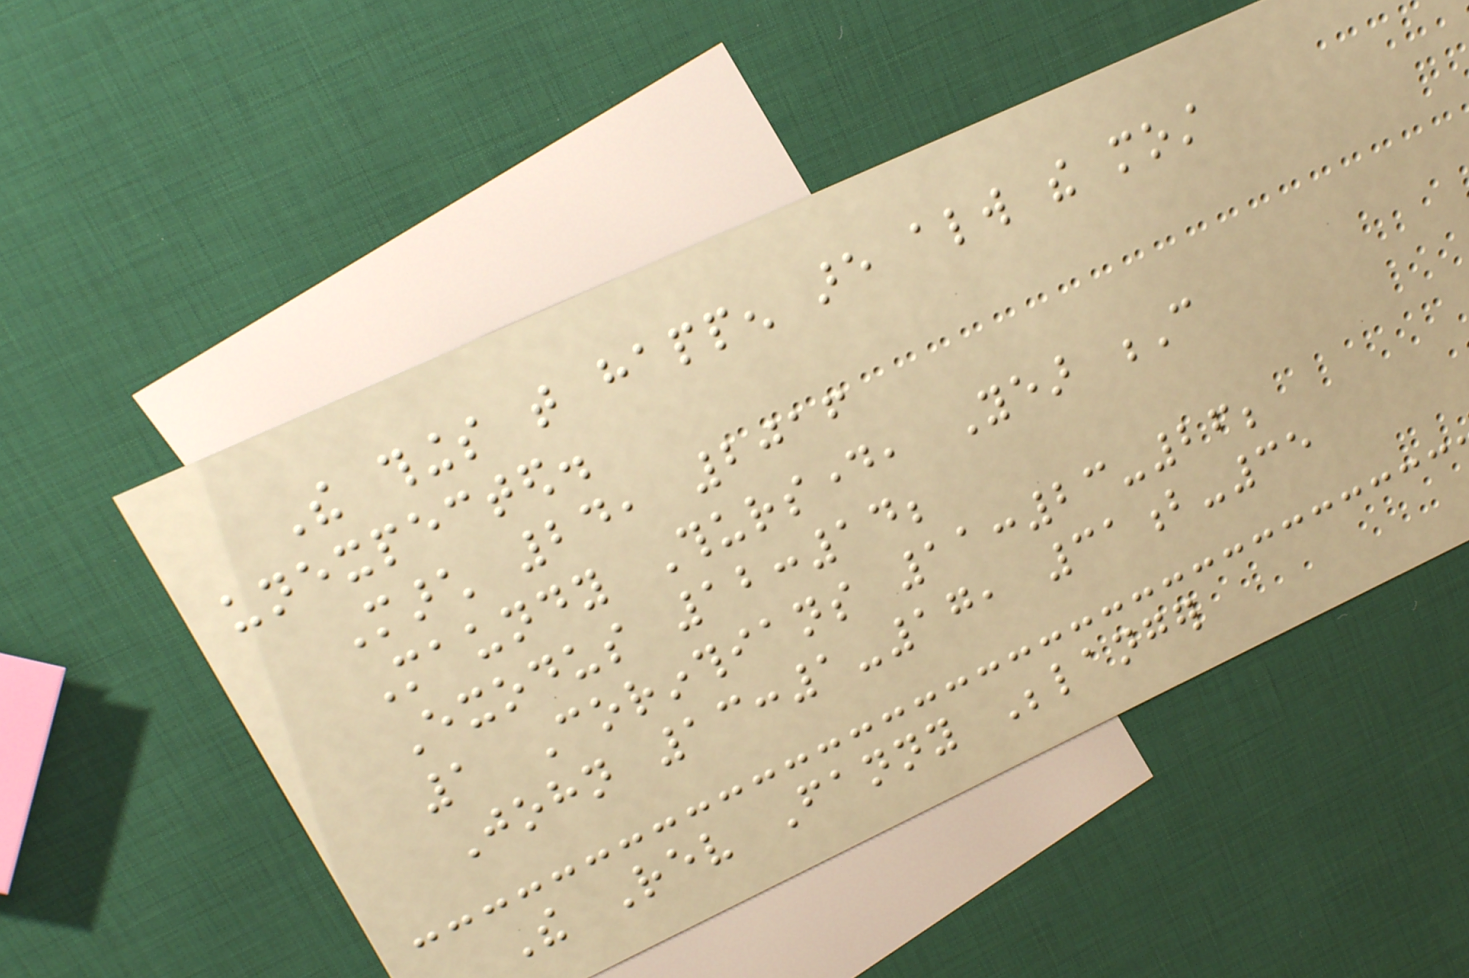The things that happen are always the most
unexpected.
March 24, 2016
Maundy Thursday, Year C
Exodus 12:14;
1 Corinthians 11:23-26;
John 13:1-17, 31b-35
The Rev Fanny Belanger
